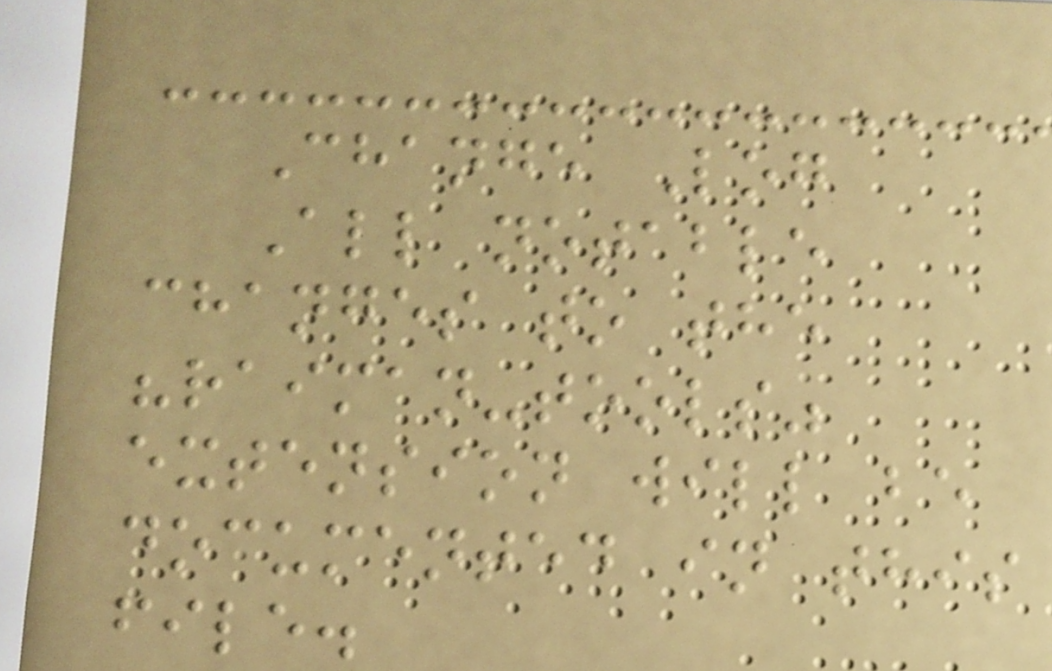Change Log
All notable
changes to the
"raiman-tools"
extension will be
documented in this
file.
